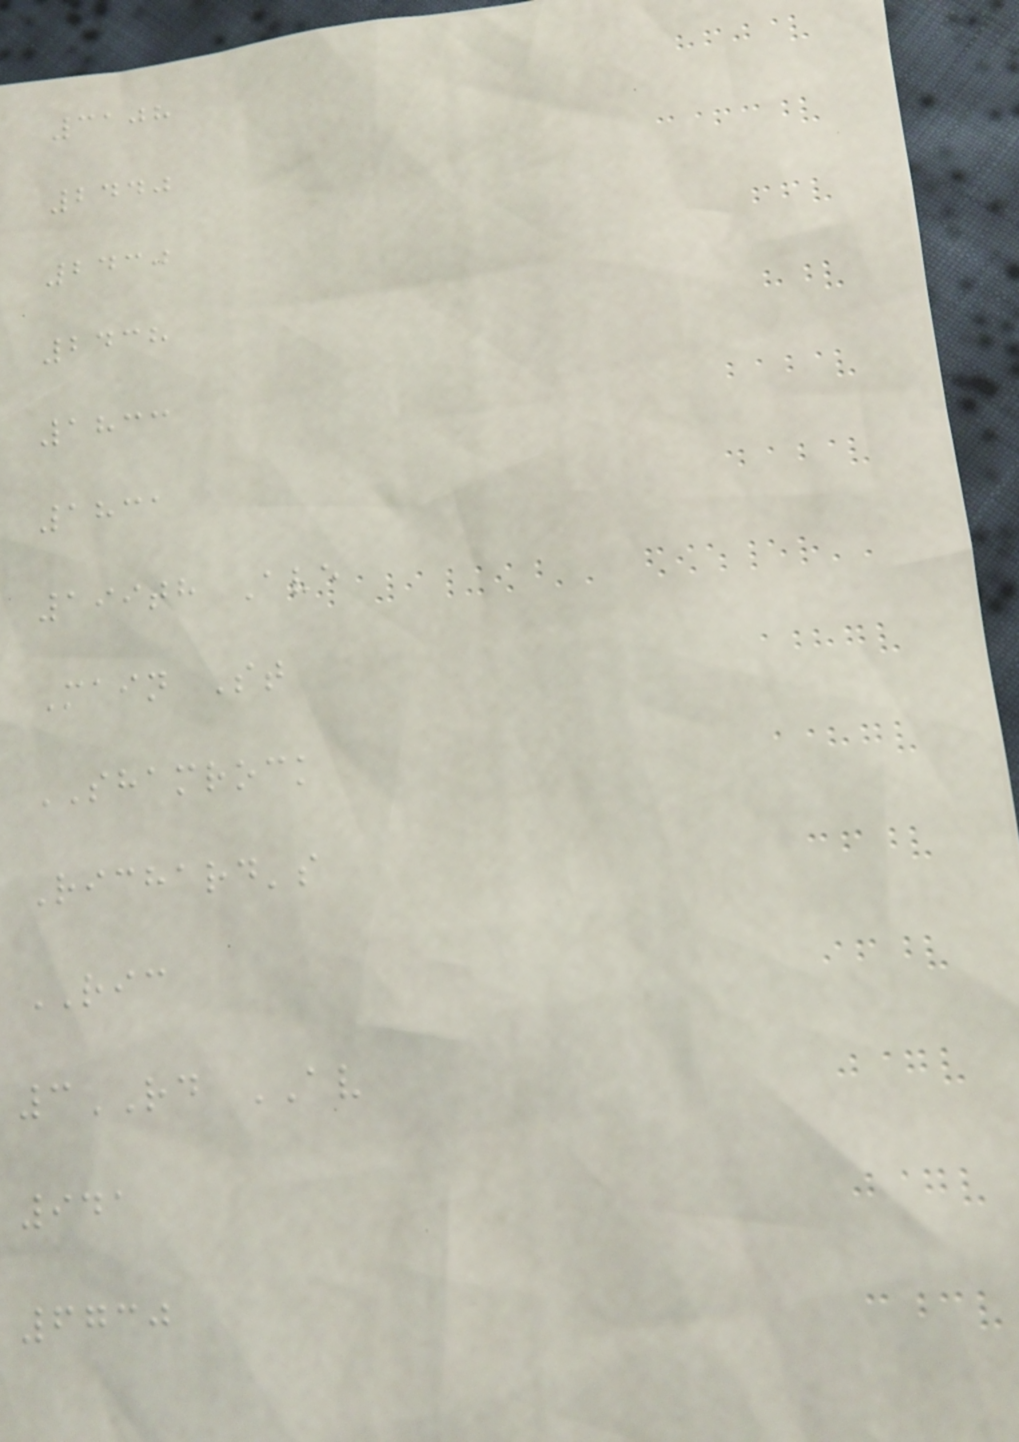3108
2440
2430
2438
1833
1831
199th Ave
Main St
SHAMROCK
Richard's
RIC
3RD AV
941
6730
